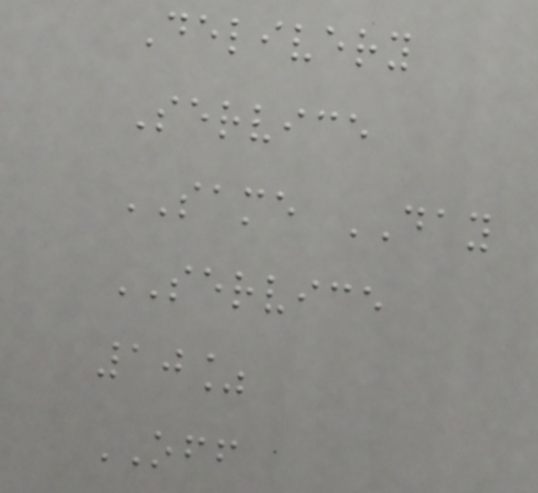Delivery
Service
SAME DAY
SERVICE
10%
OFF
